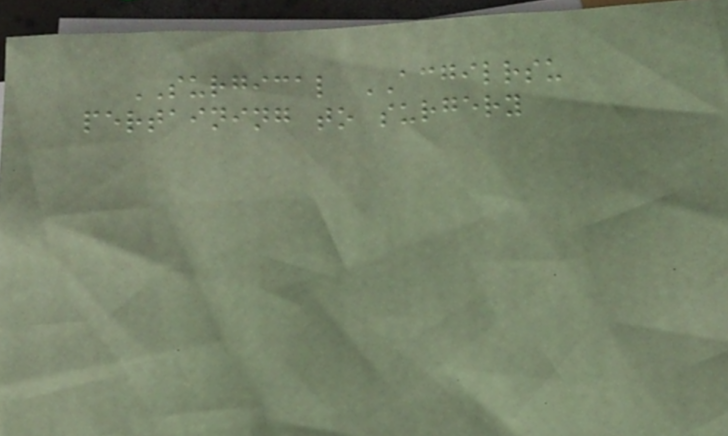SURGICAL ACGILRSU
pertaining to surgery
